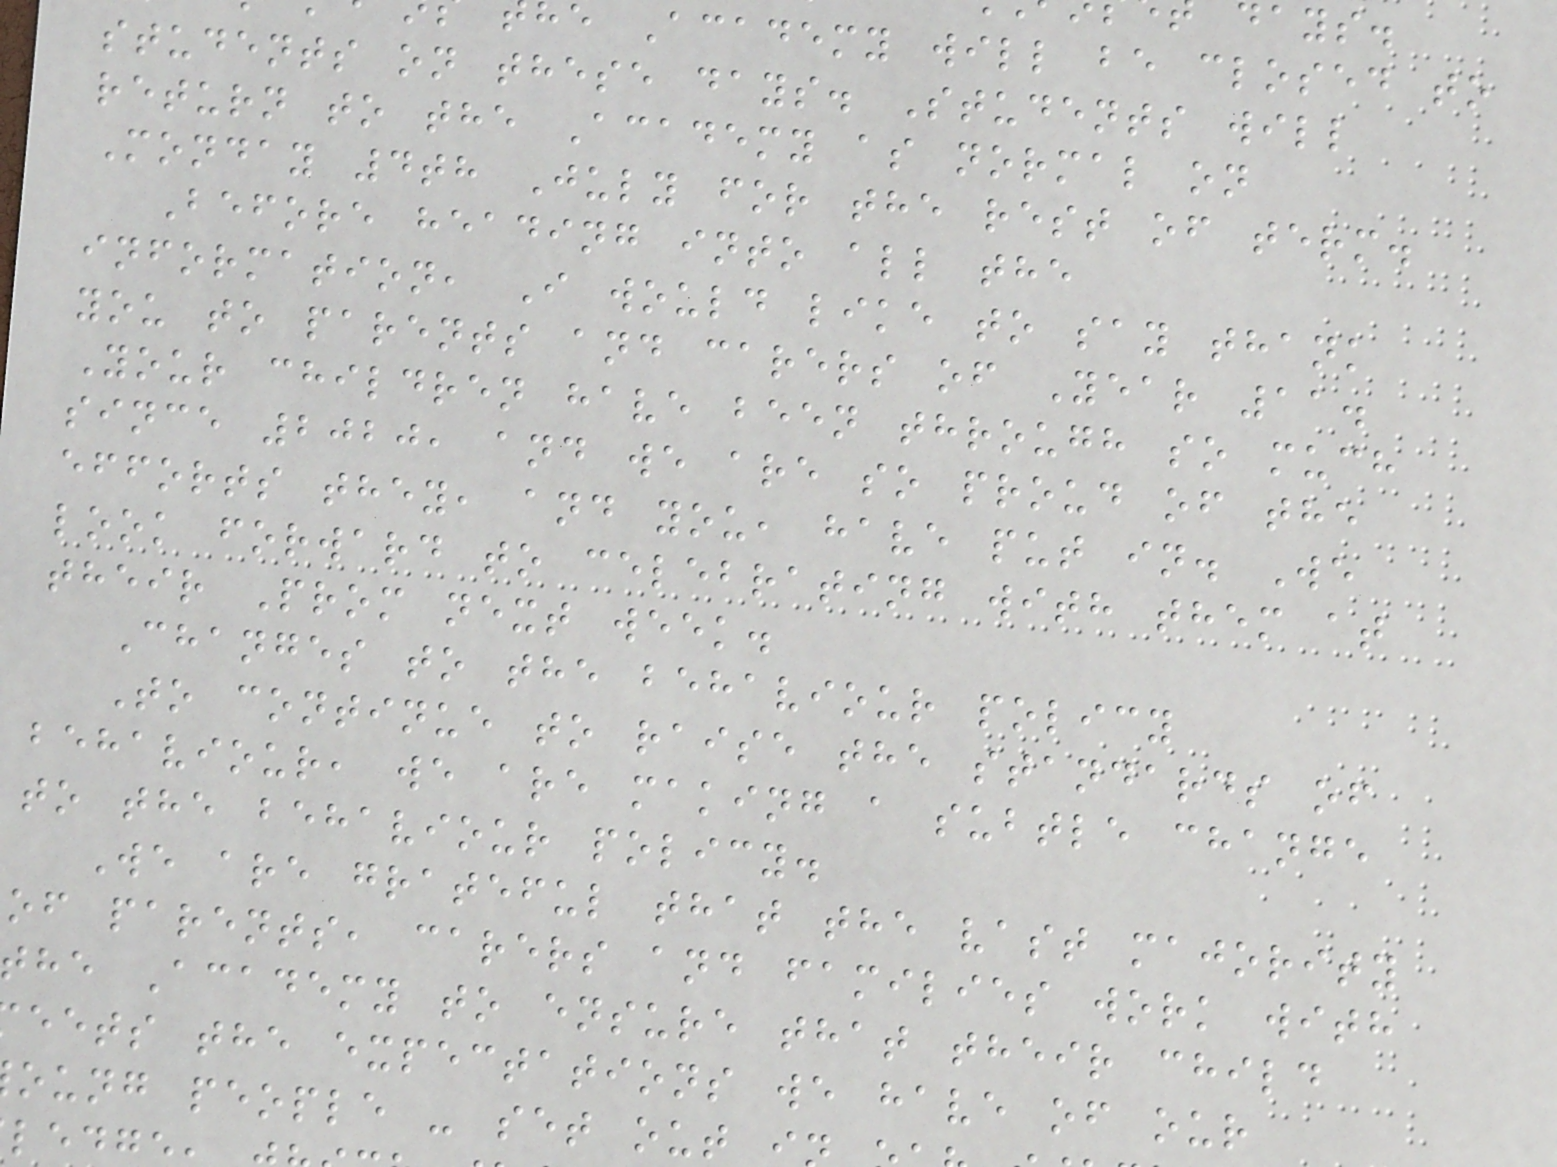e Academy will be closed to
students on these days. Students will
return to the Academy as normal on
Monday 4th July for the rest of term.
Before heading into all the
information, I would like to say thank
you to parents and carers of Year 11.
Your children have been through so much
since 2020, and we are so proud of the
efforts they, and you, have put in. We
look forward to celebrating with them at
their Prom next week.
Changes to the behaviour policy
To continue to raise the standards of
behaviour, we are making a subtle change
to the behaviour policy.
We are grateful that the vast majority
of parents, carers and families work with
he Academy to ensure that their child
eets the expectations we have of our
oung people - set out
